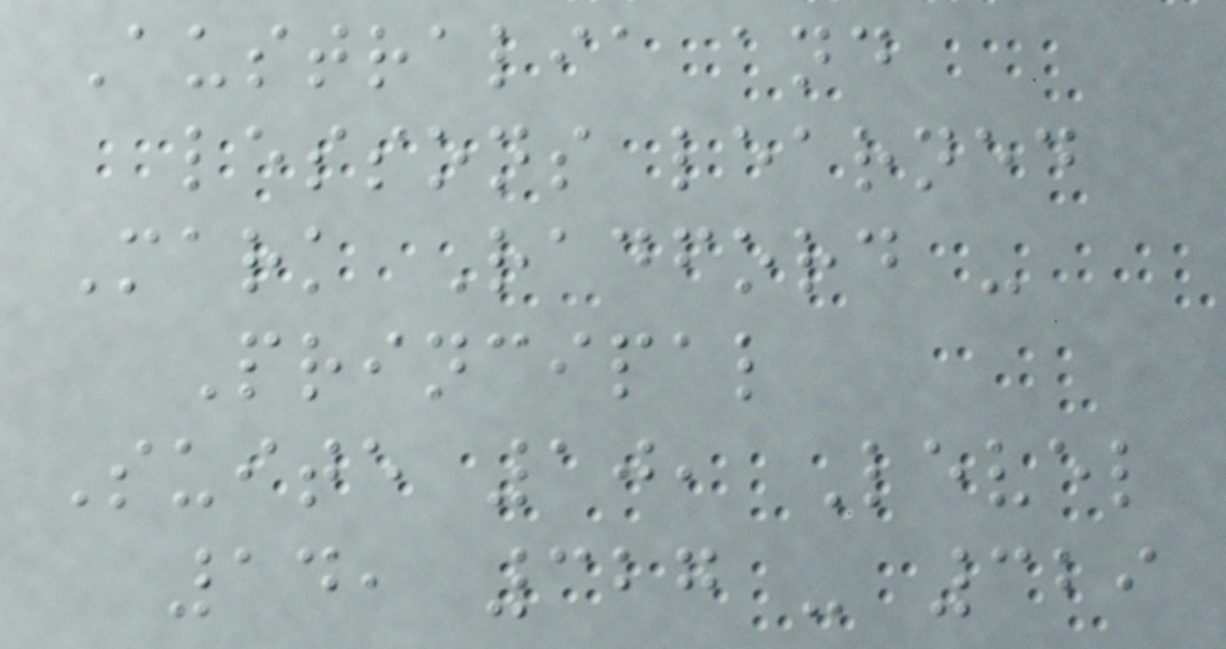Australia and
lessons learned
Mark Radford -
Principal
Suite 10, Level
14, 327 - 329
